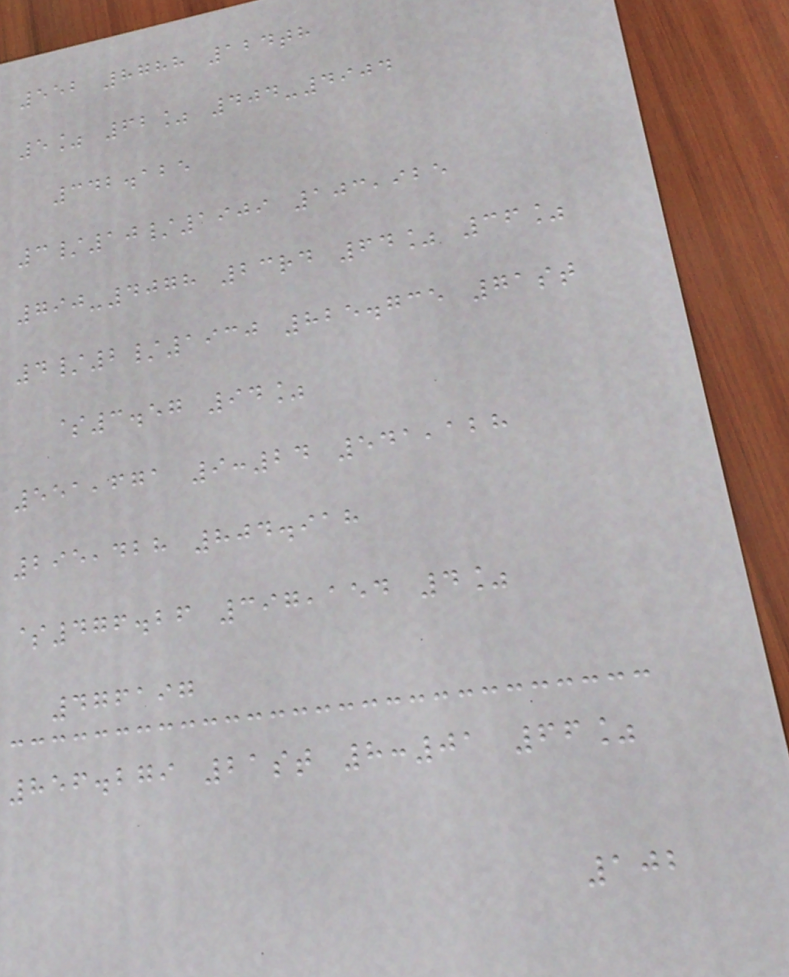552 8788 124th
5% 62% 404-4904
342.125
3/10/1909 103,925
790-4078 23rd 64% 36%
4/2/1930 825.735 71st
$3.57 94%
551,671 9:24 541,128
295,428 804.918
$476.26 397,154 4%
476197
856.279 21st 8:01 66%
102
